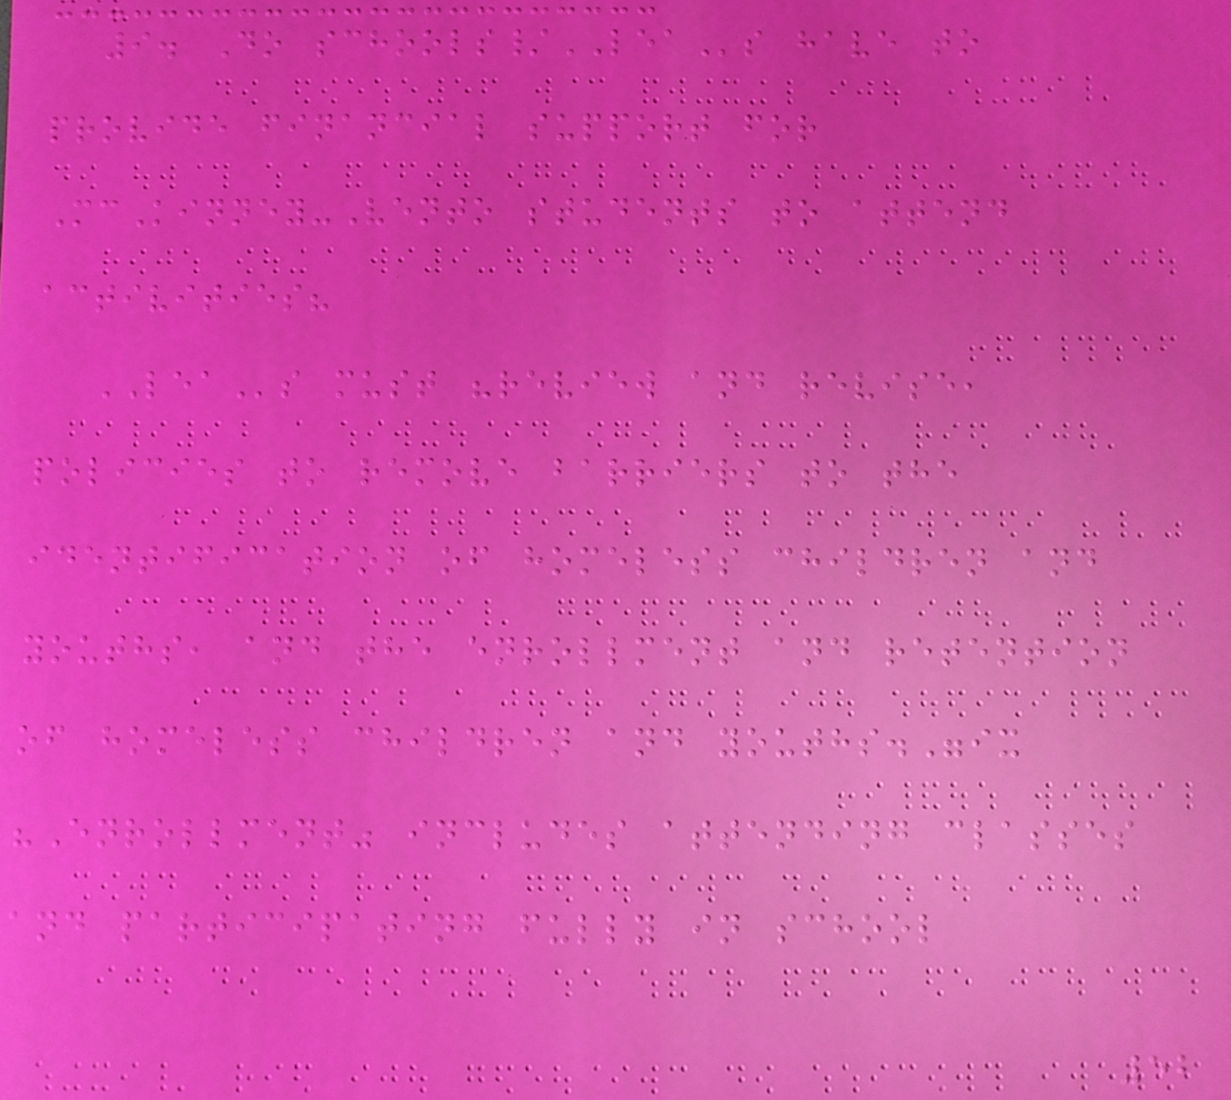9. Do schools/LEAs have to
provide financial support for
McKinney-Vento students to attend
activities?
LEAs must "review and revise,
policies to remove barriers to the
identification of homeless children and
youths, and the enrollment and retention
of homeless children and youths."ix
"Enrollment" includes attending classes
and participating fully in school
52
